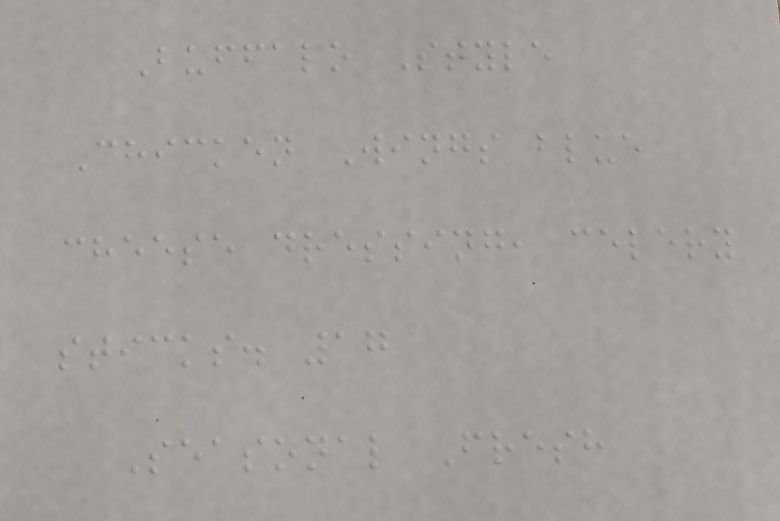Buffalo Style
Chicken Wings blue
cheese dressing, celery
sticks. 17
Seasonal Fresh
